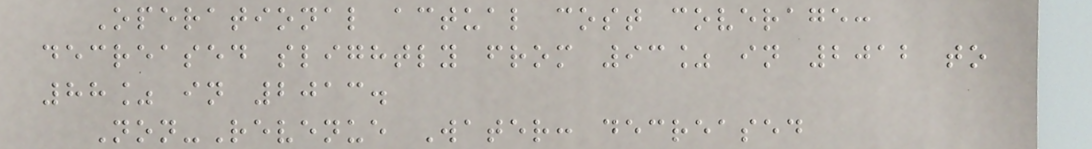Operational actual cost coverage:
decreased slightly from 93% in 2012 to
88% in 2013.
Non-Revenue Water: decreased
